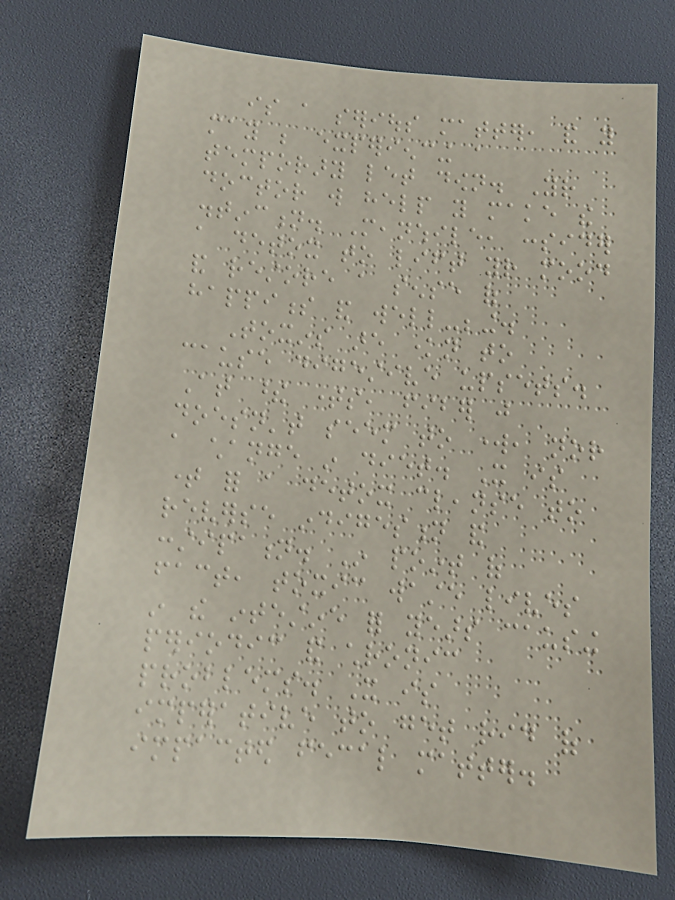is a serious matter, and you
may be experiencing a
temporary let down. Your
doctor will help you make the
distinction. Meanwhile, consider
a detox to lift your mood
and restore a sense of
happiness and well-being.
Toxins are known to
cause digestive upsets.
At these times, fiber just
doesn't seem to work, nor
a change in diet. It is
time for a detox cleanse to
reverse indigestion and
constipation. In point of
fact, toxic waste lives
in the intestine for years causing
periodic and chronic
problems. It is
imperative to get rid of
impacted fecal matter.
